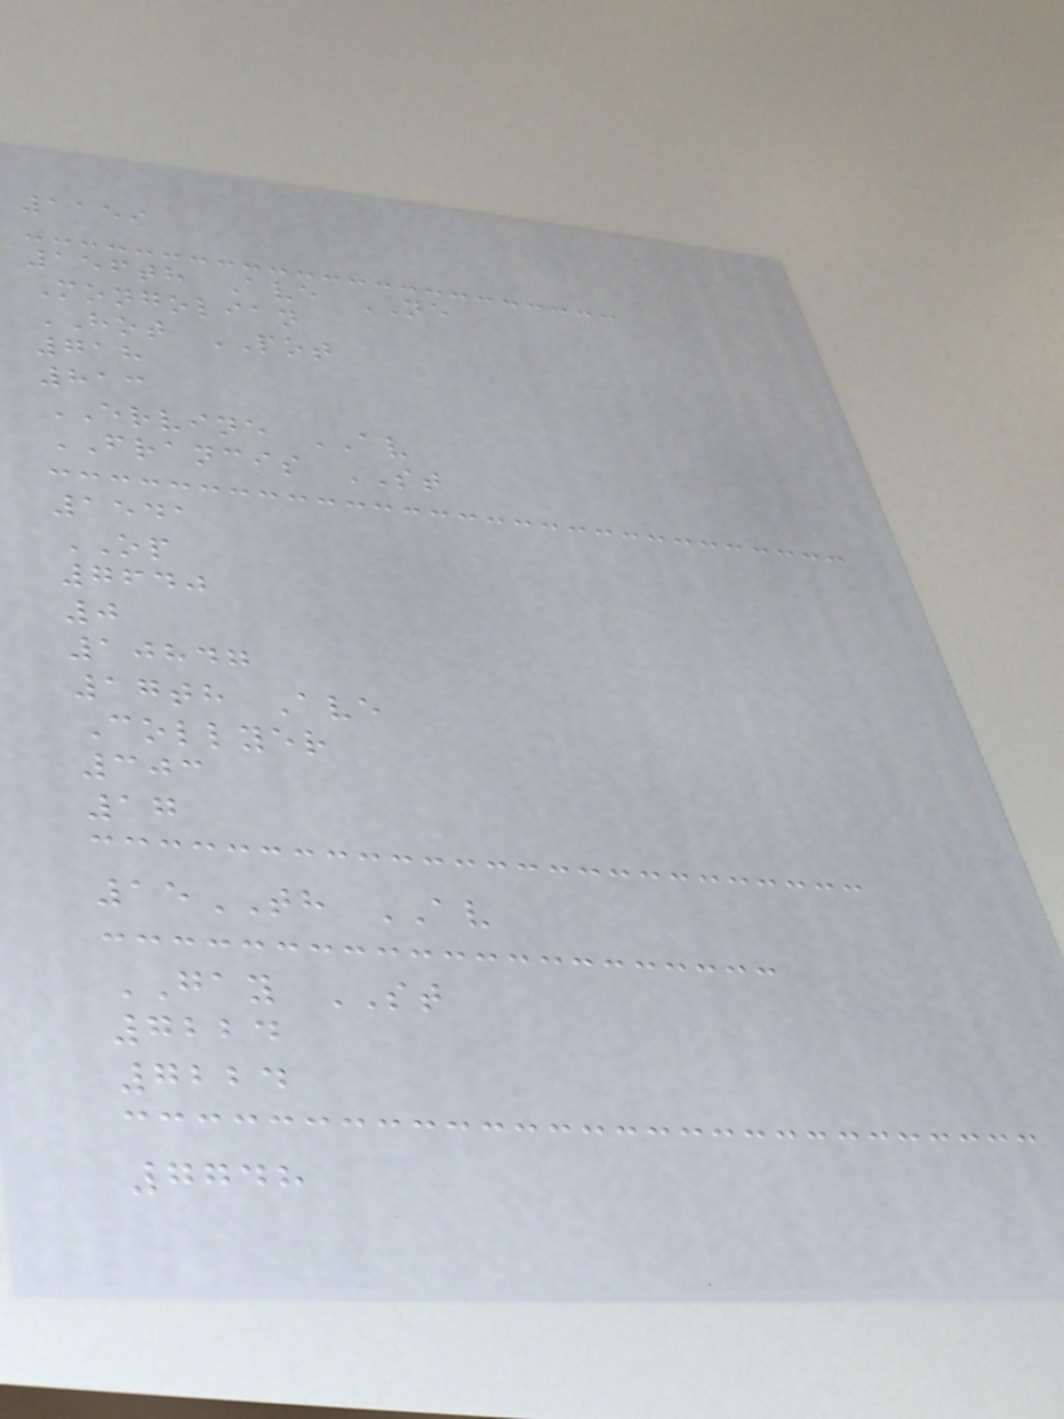1159
156th Ave NE
Mongolian
HOT POT
718
813
ERVINE AV
FRANCIS ST
1541
OP
7640
0
10847
17th Ave
Collyer
303
17
15TH AV
GAY ST
7224
7224
7748
